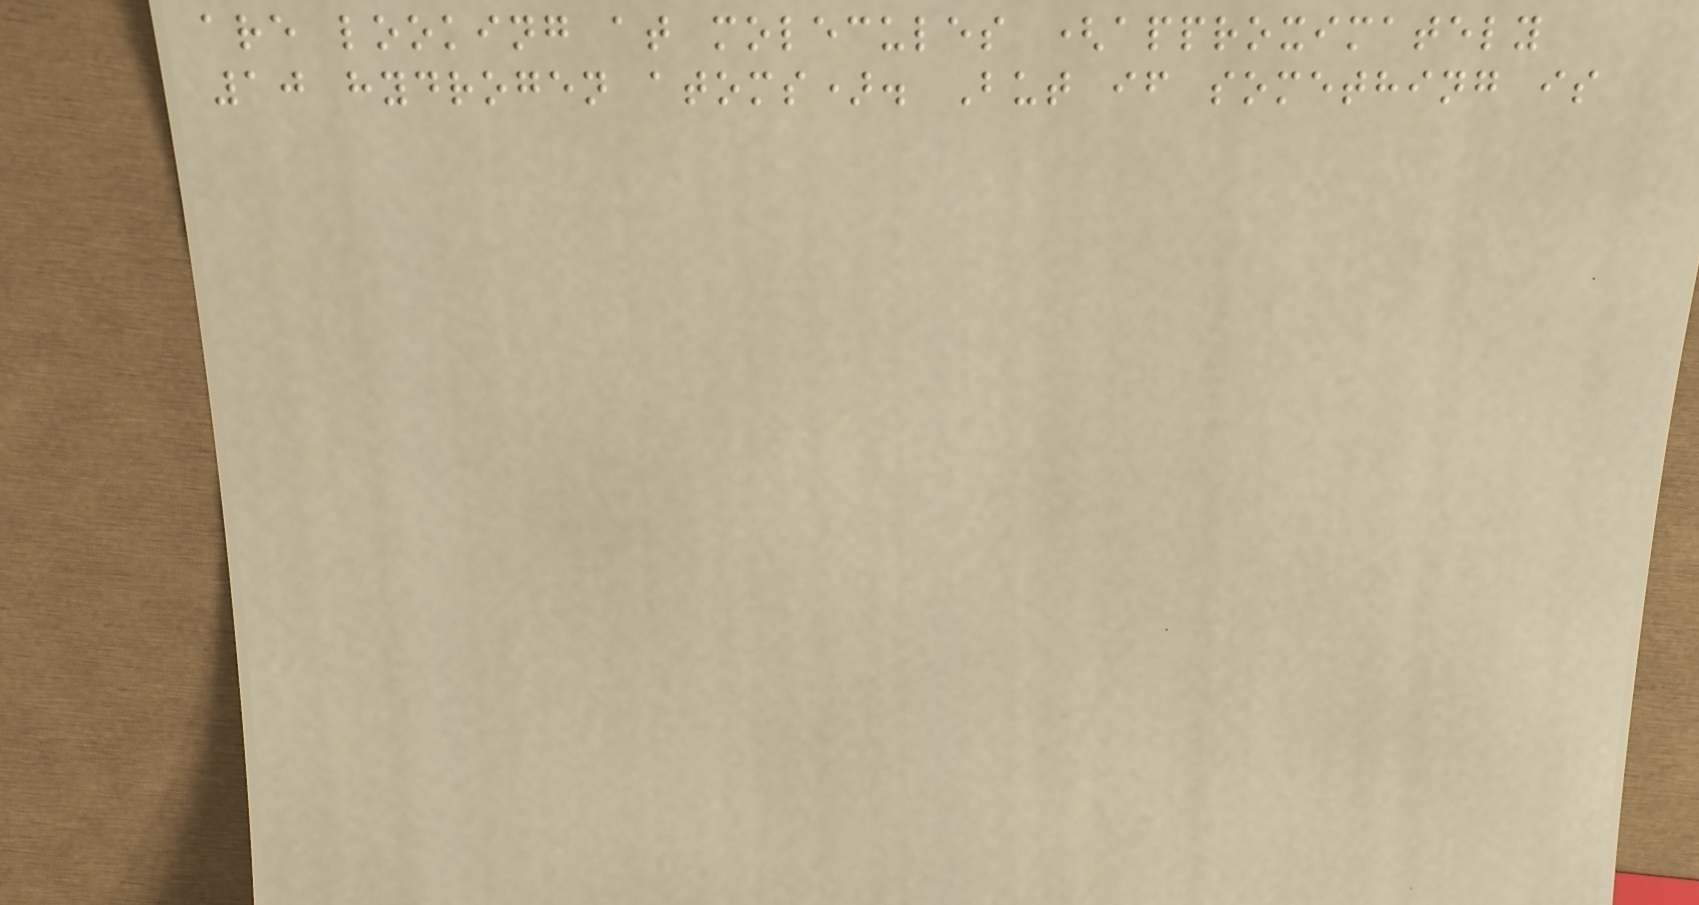are looking at molecules (approximately
10 hydrogen atoms). But if something is
